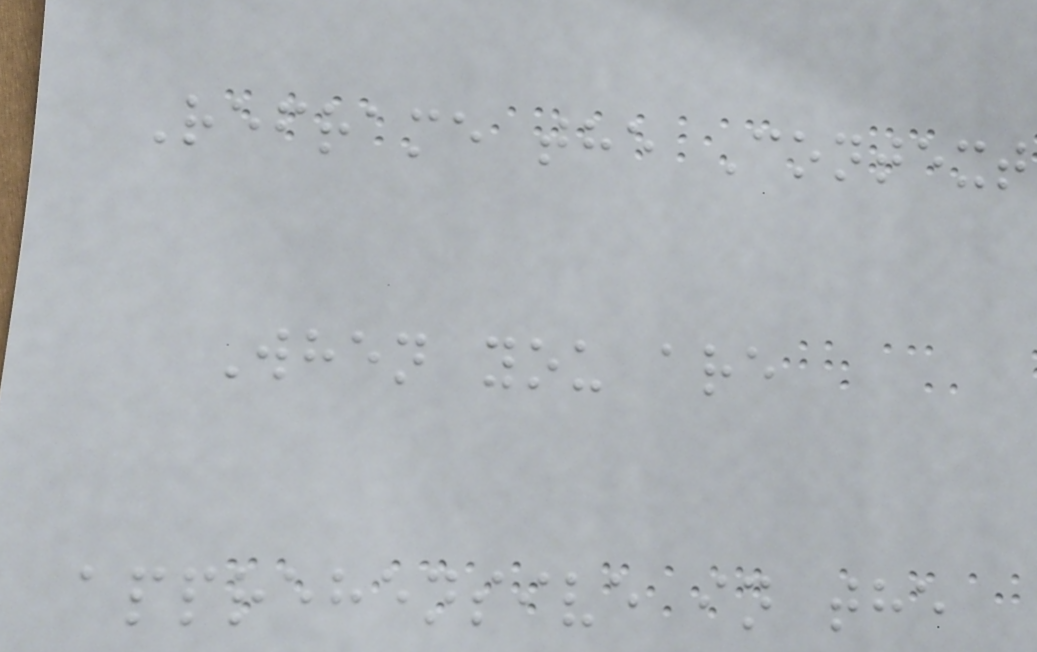Reframe the Context
When you are
apprehensive in the
